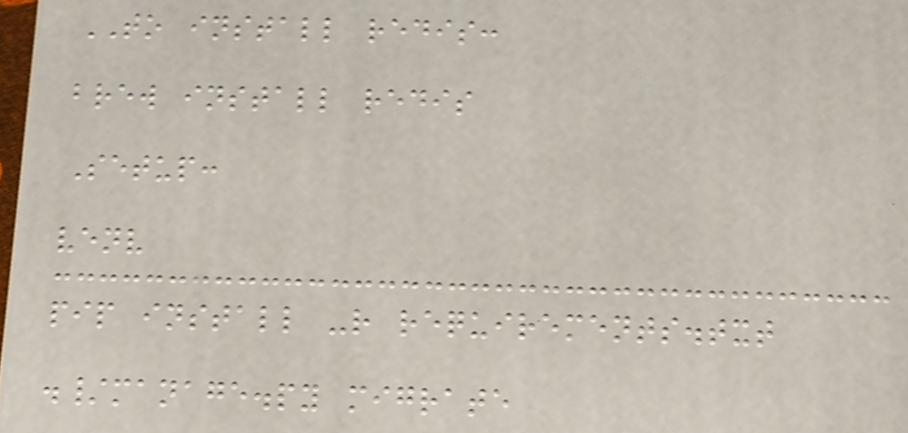TO install redis:
brew install redis
Setup:
venv
pip install -r requirements.txt
./manage.py migrate
